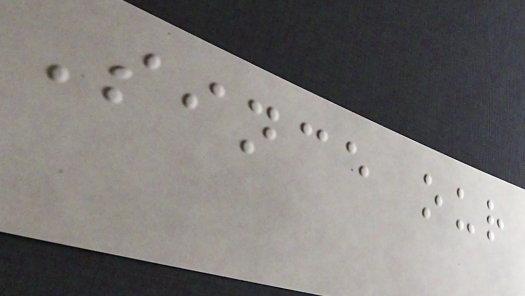Since our
